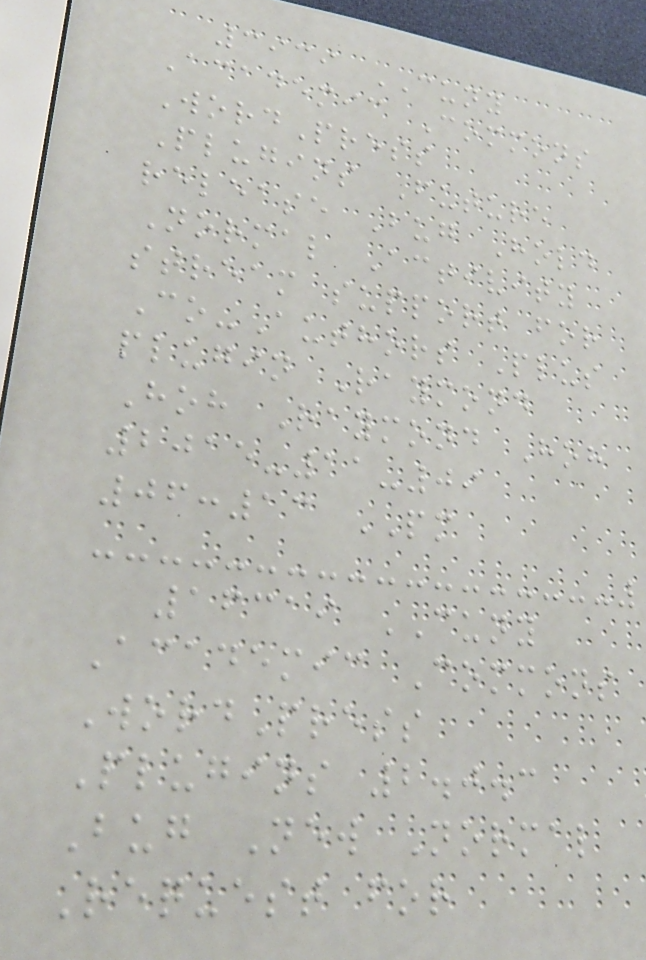3939 CUNY
Academic Commons
WordPress
Plugins Future
release Bug Hold
Normal Activity
stream support for
Co-Authors Plus
plugin Raymond
Hoh Raymond Hoh
2015-11-09
06:13 PM
16319 CUNY
Academic Commons
WordPress
Plugins 2.0.3
Bug New Normal
Request for
